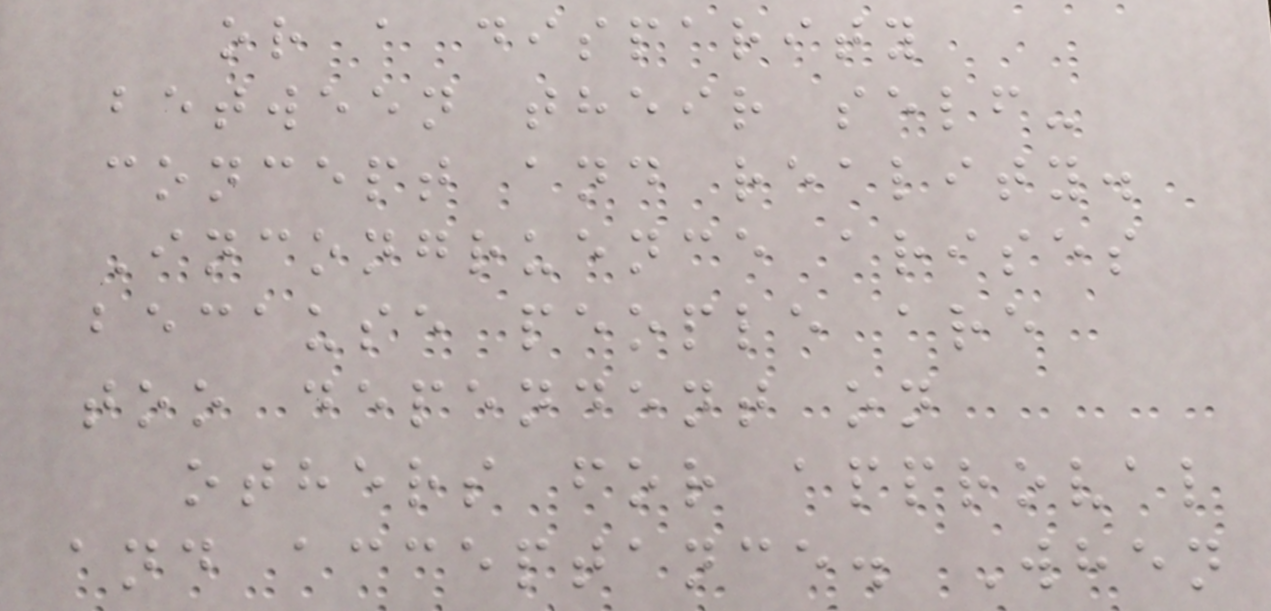or a disparity
between their self-
concept and reality.
Incongruence arises
because people are
too dependent on
others for approval
and acceptance. When
